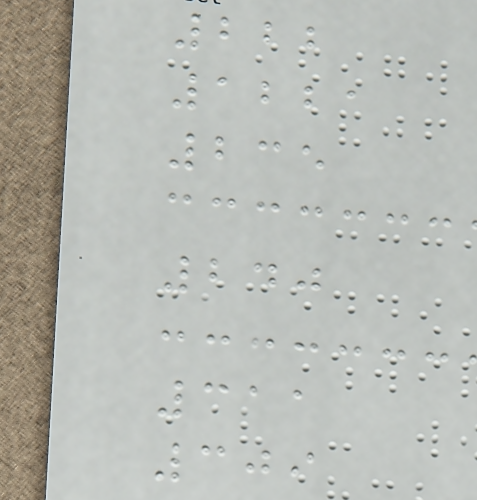222
1221
235
240
311
309
